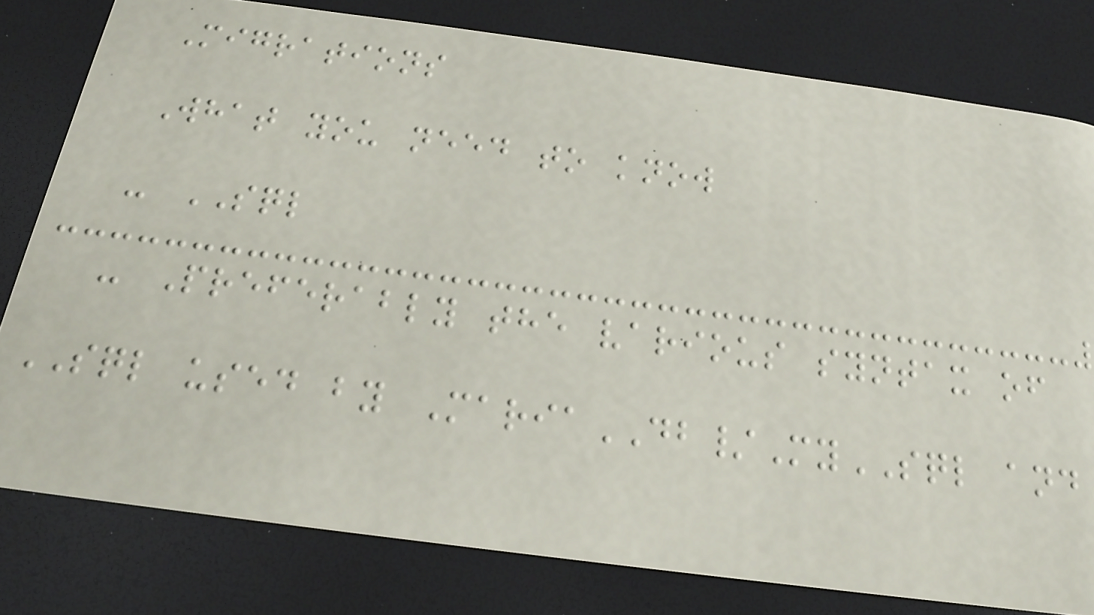Migrations
What you need to know
- SQL
- Preferably the various syntax of
SQL used by MariaDB/MySQL and
